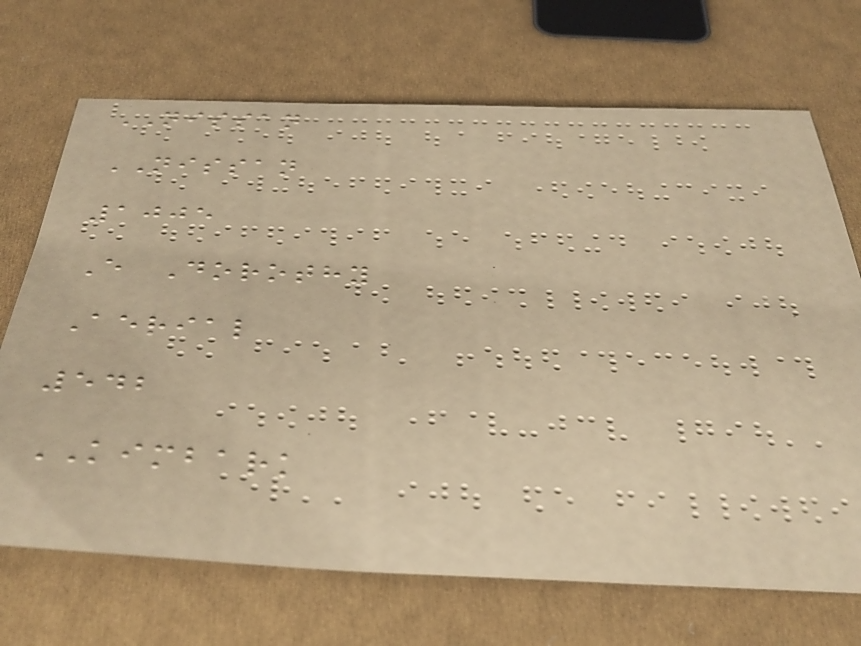NISSAN
NISSAN
1005
E Dorothy
Aerial
542
KIMBARK
